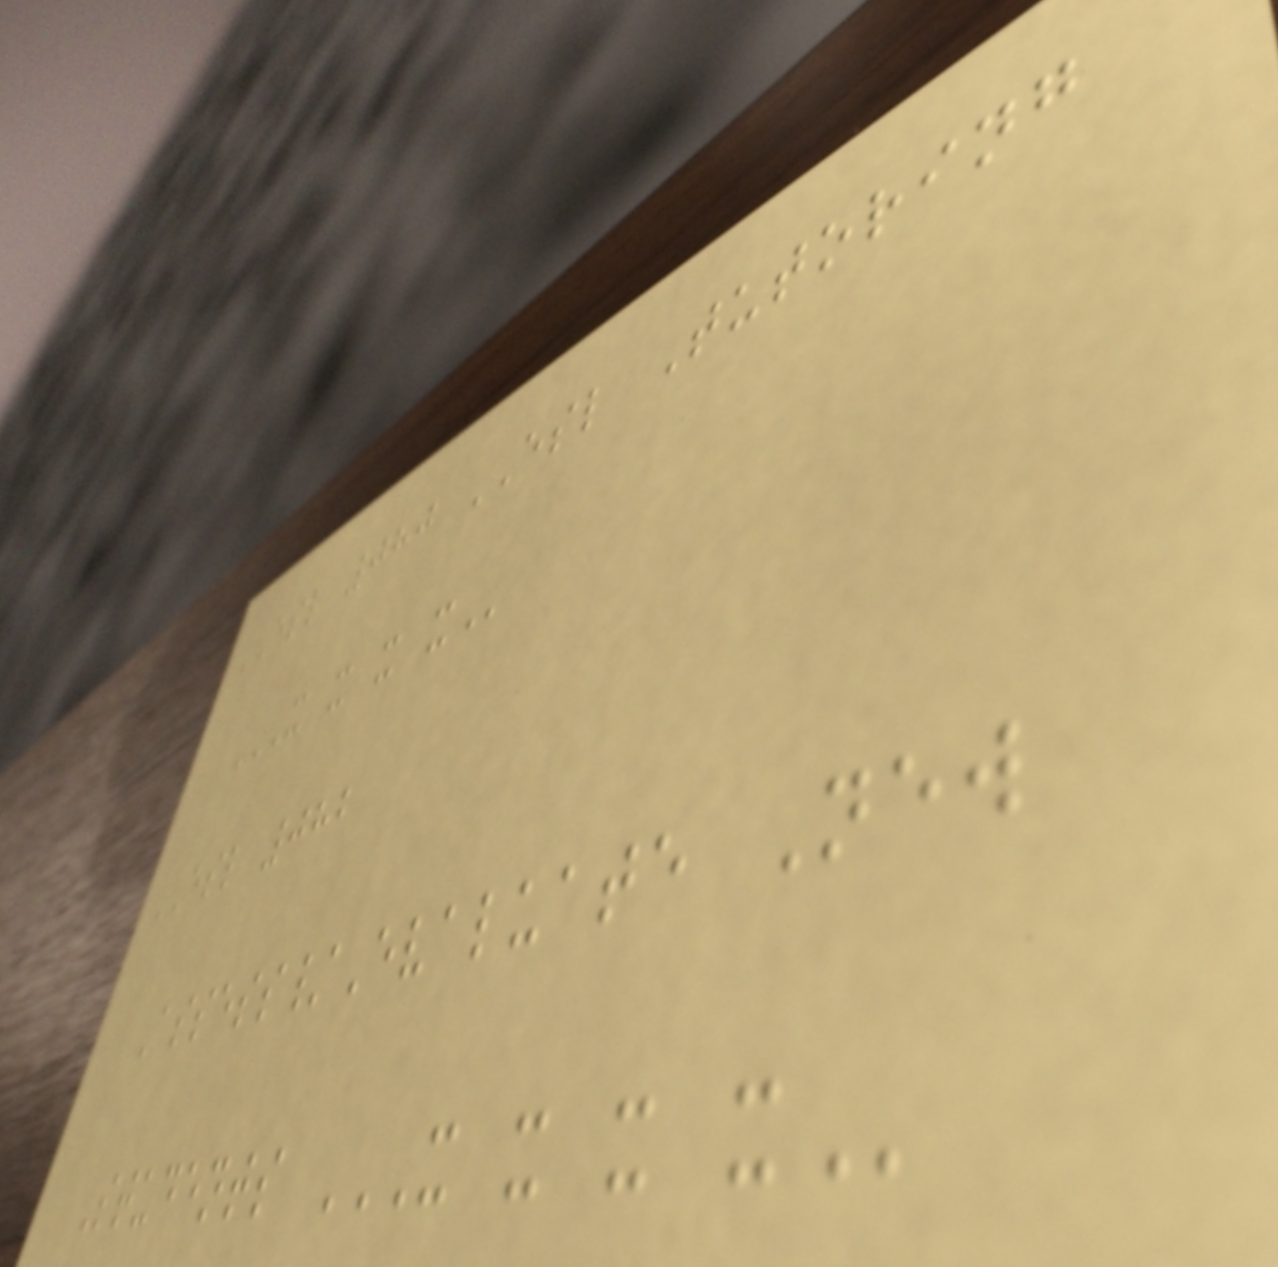ESL 080 ESL Tutoring
X X X X
ESL 082
Assess/Evaluate New
Students X X X X
